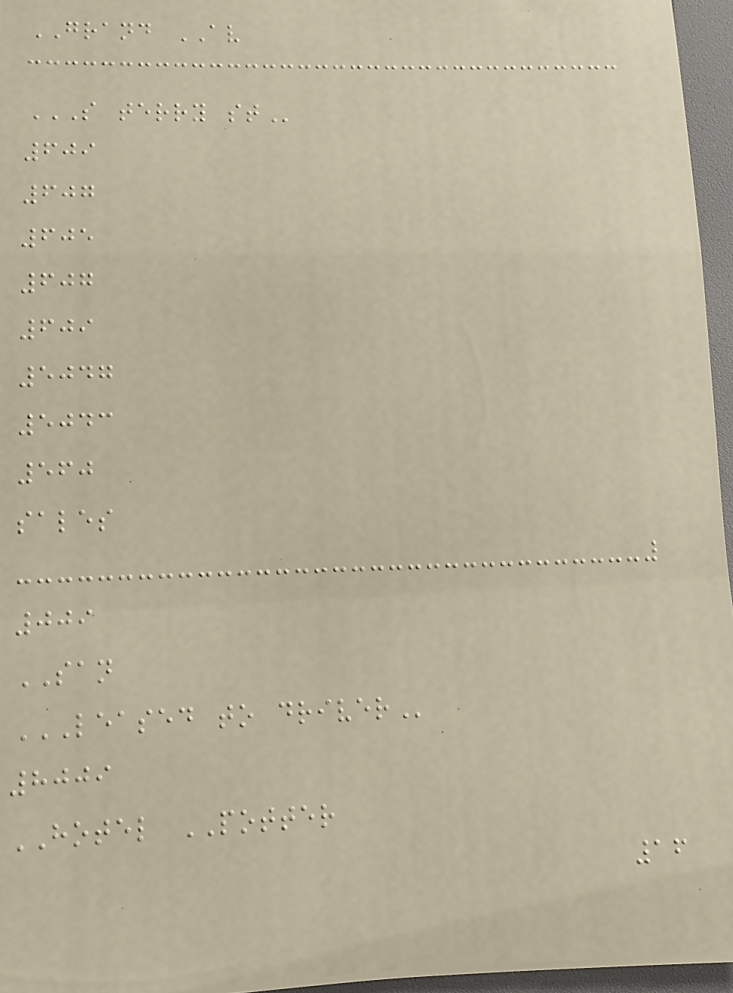GRAND AV
S TERRY ST
609
607
605
607
609
5047
5043
560
sales
009
SAN
LEASED TO DRIVER
8009
HOTEL POTTER
16
